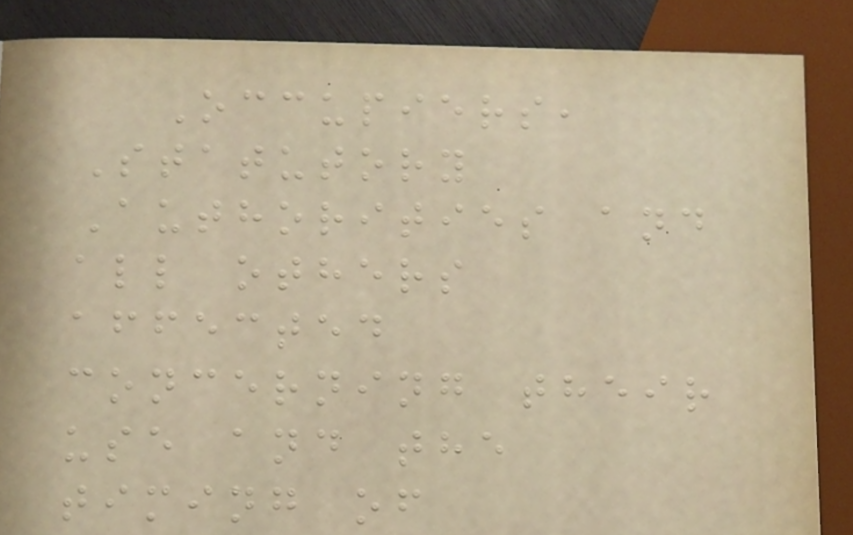Occupiers,
Statutory
Authorities and
all others
affected
concerning their
use and the
timing of
